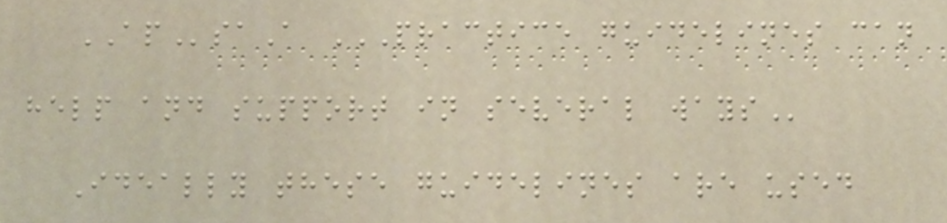APsaA PRACTICE GUIDELINES CAN
HELP AND SUPPORT IN SEVERAL WAYS
Ideally these guidelines are used
